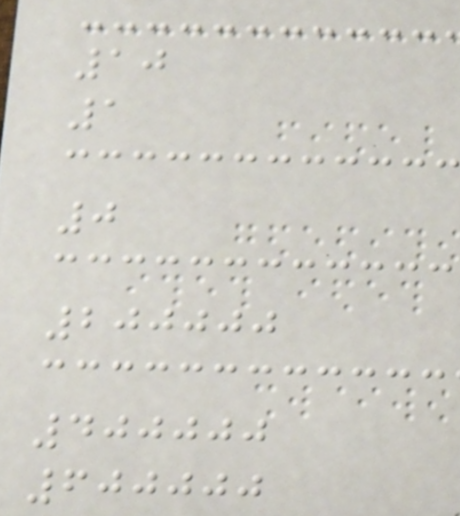10
1
0
200000
400000
600000
